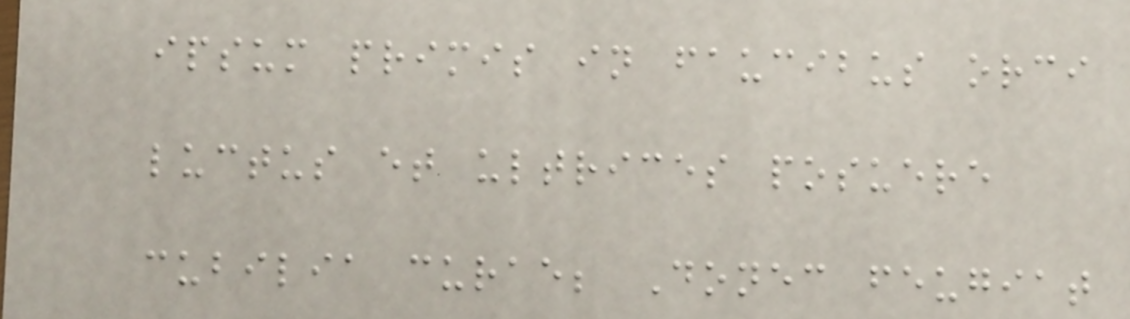ipsum primis in faucibus orci
luctus et ultrices posuere
cubilia curae; Donec feugiat
